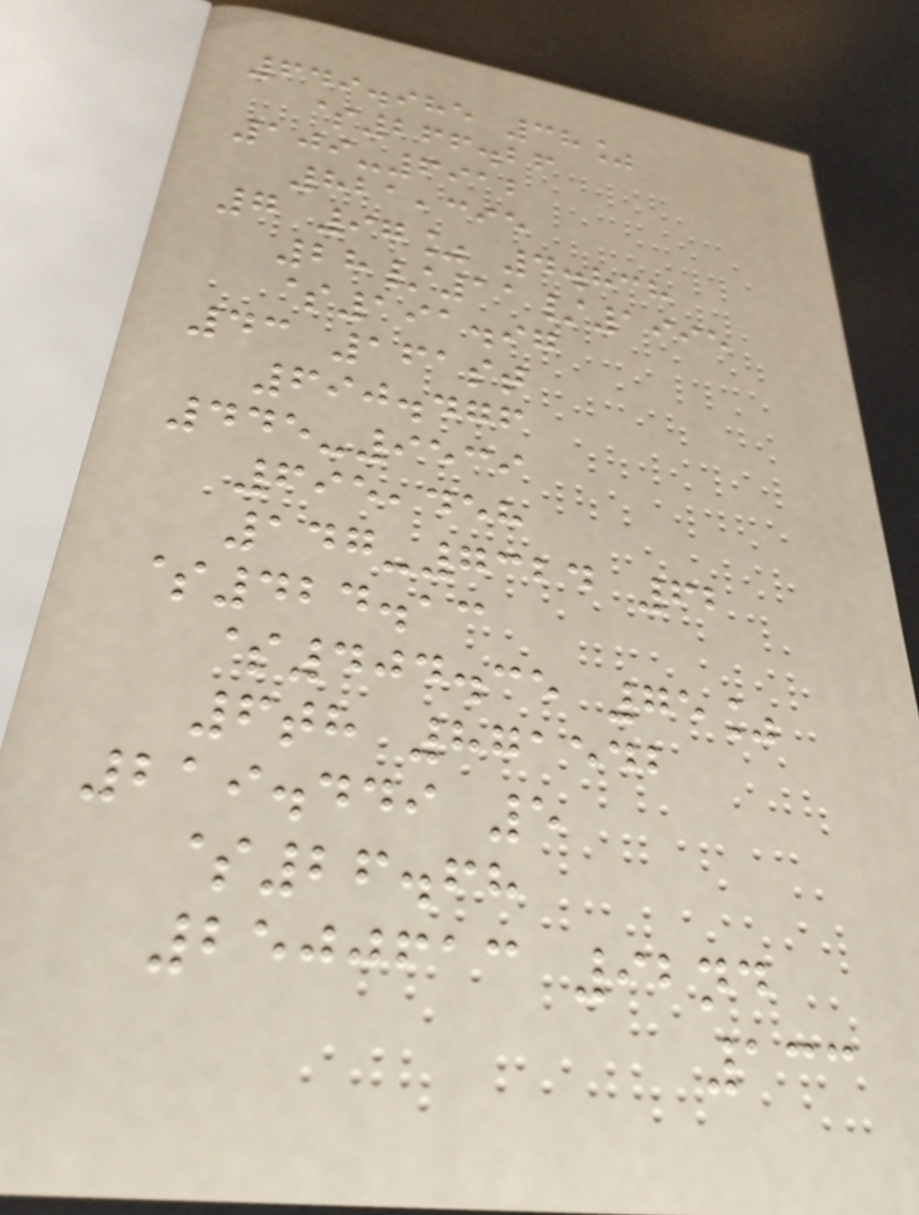649.985 38%
$266.26
109-6912
821,395
7 97% 4.838
28/11/1995
$191.97
43 161st
690.476
445-9539
695,458
147-7324 62
$424.13
$404.35 75%
6th 871542
219.449 5
$26.68
2500613 92nd
133
